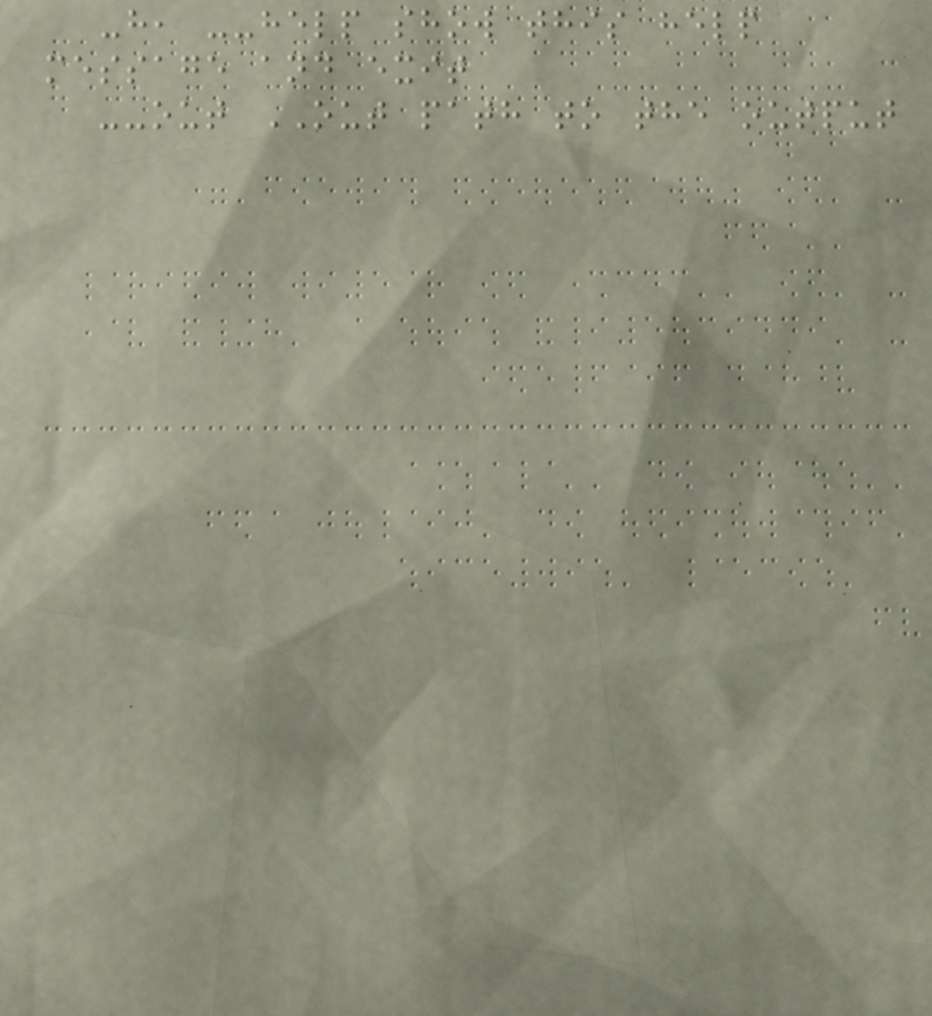-h, --help show this help
message and exit
--out OUT path to the output
